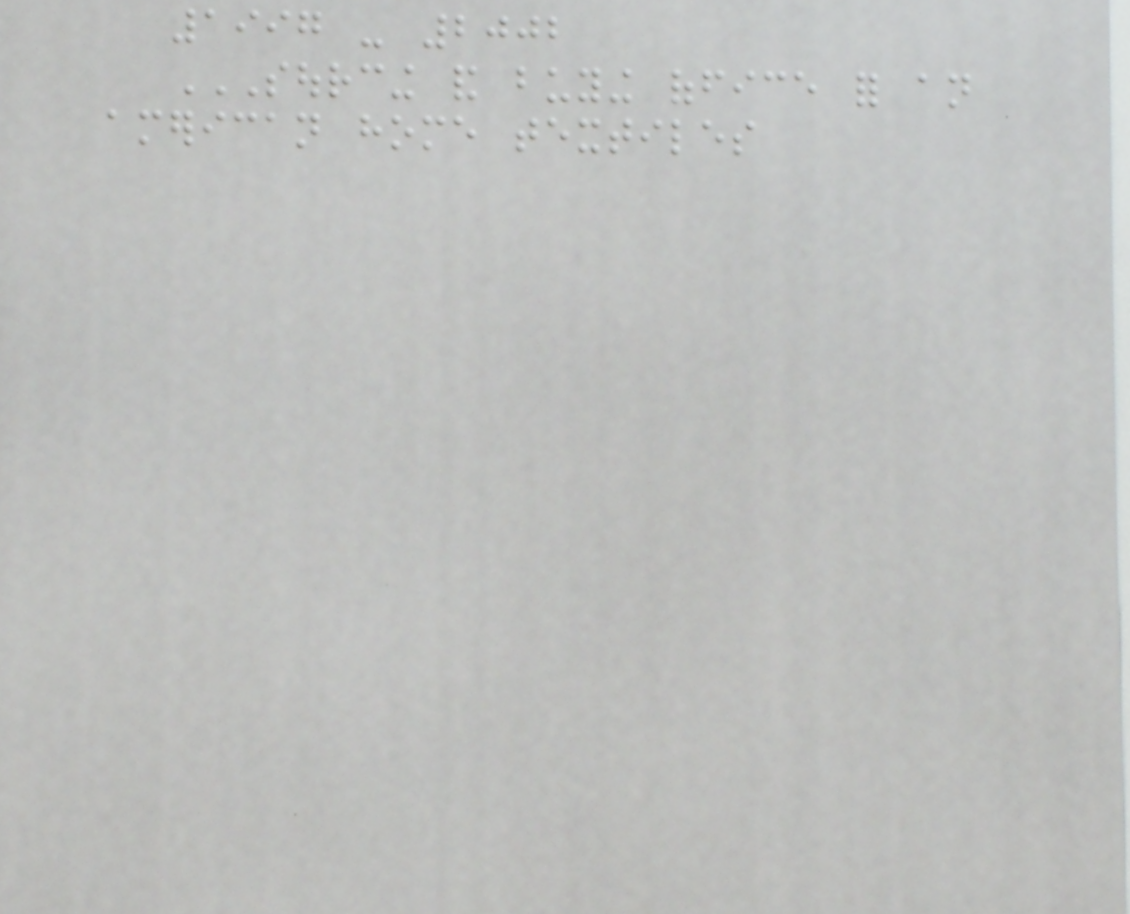1997 - 2002
SOURCING AND BUYING OFFICE FOR AN
AMERICAN HOME TEXTILES
